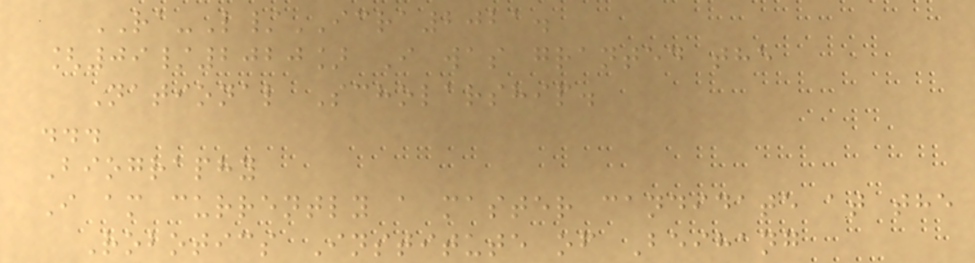RA-L/ICRA2021.
[09/2020] I was granted the
National Scholarship.
...
Biography
I am currently a master candidate at the
Robotics Institute of Beihang
